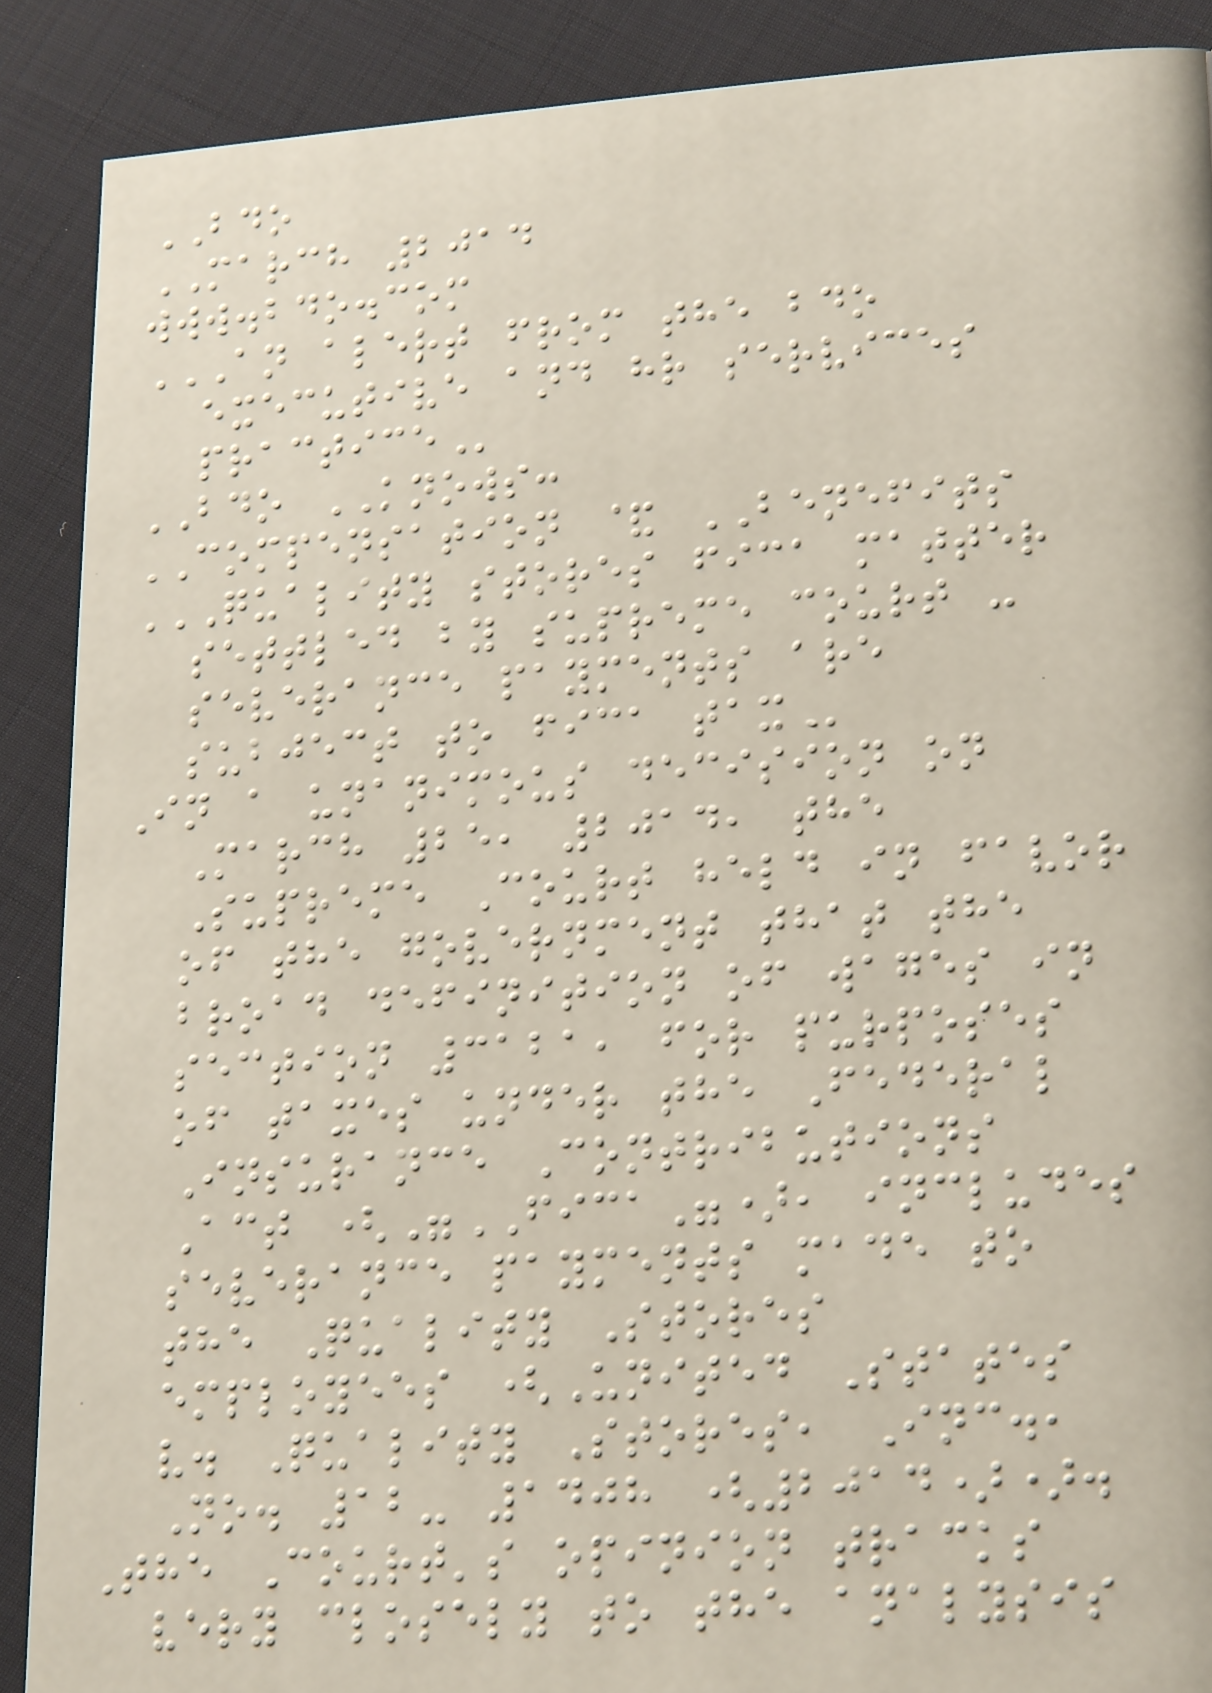BDO
MARCH 2014
www.bdo.com
AN ALERT FROM THE BDO
EXECUTIVE AND HR SERVICES
PRACTICE
BDO KNOWS:
COMPENSATION & BENEFITS
QUALITY STORES FICA MATTER
SETTLED BY SUPREME COURT -
SEVERANCE PAYMENTS ARE
SUBJECT TO FICA TAX
In a unanimous decision on
March 25, 2014, the
Supreme Court held in favor
of the government that the
broad definition of wages in
section 3121, for purposes
of taxes under the Federal
Insurance Contributions
Act ("FICA"), includes
severance payments made to
the Quality Stores
employees (United States
v. Quality Stores, Inc.,
No. 12- 1408 (2014)).
The Court's opinion tracks
very closely to the analysis
